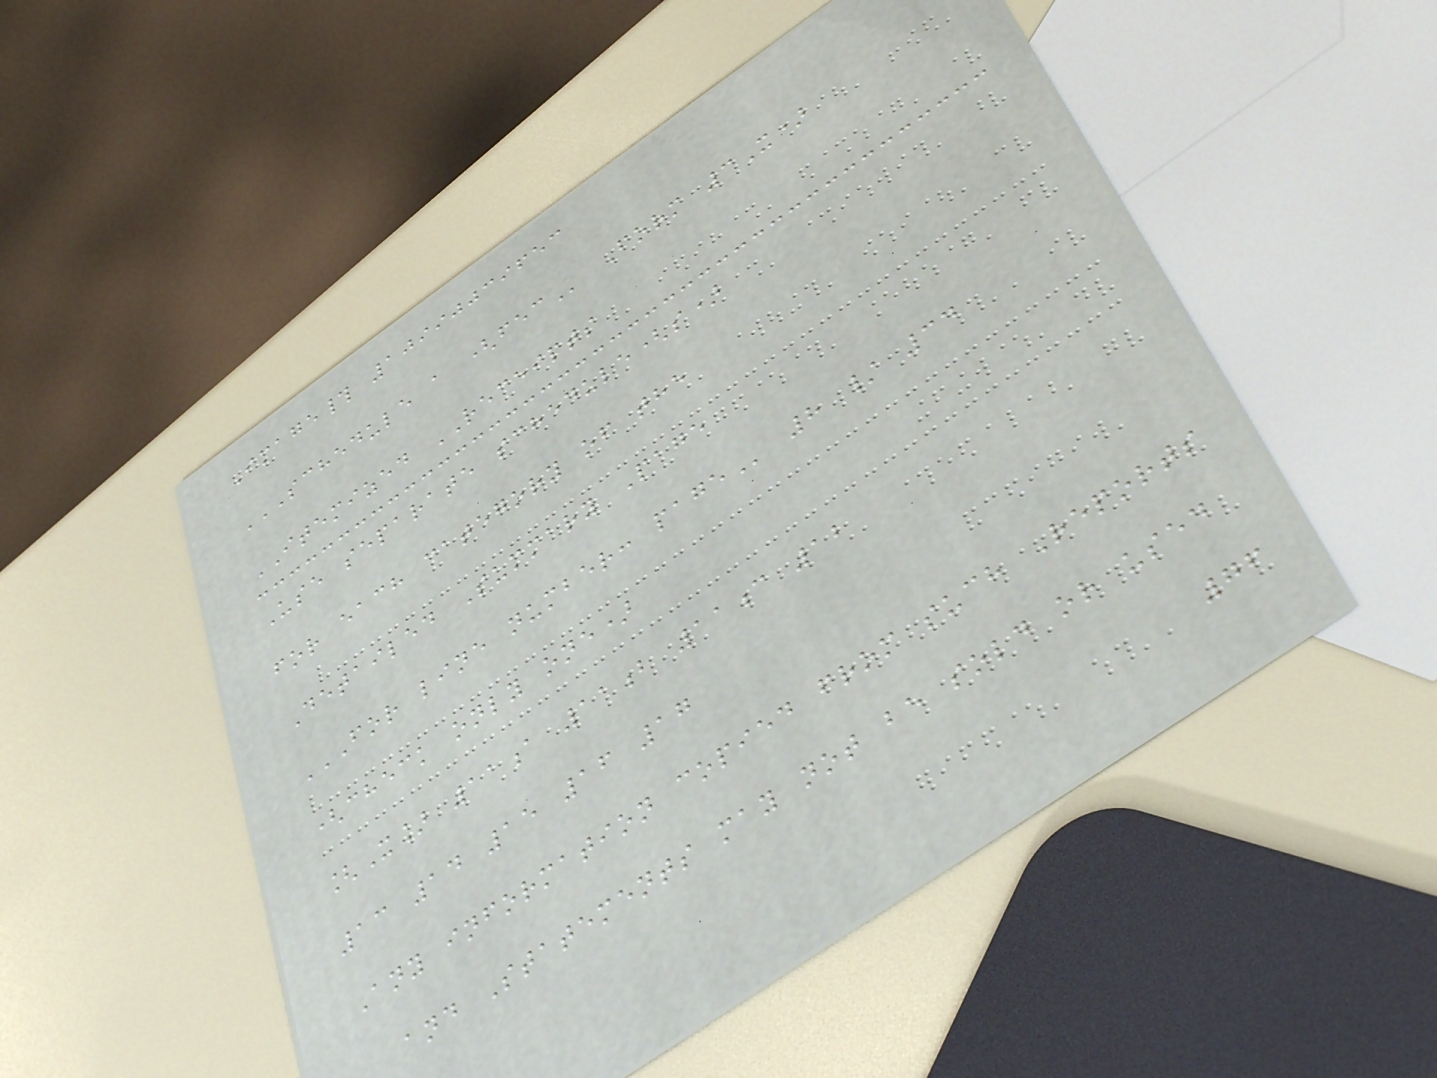Image# 10990039653
SCHEDULE A (FEC Form 3X)
ITEMIZED RECEIPTS
Use separate schedule(s)
for each category of the
Detailed Summary Page
FOR LINE NUMBER: PAGE 8 / 34
(check only one)
[X] 11a 11b 11c 12
13 14 15 16 17
Any information copied from such Reports
and Statements may not be sold or used
76
